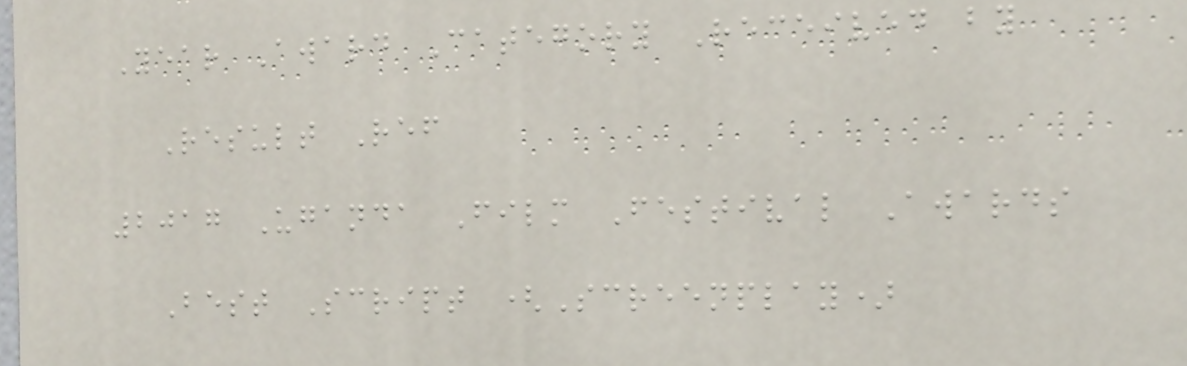Year Award Category Received by
Result Ref
2017 Uganda Film Festival Awards
Best Script (Screenplay)
